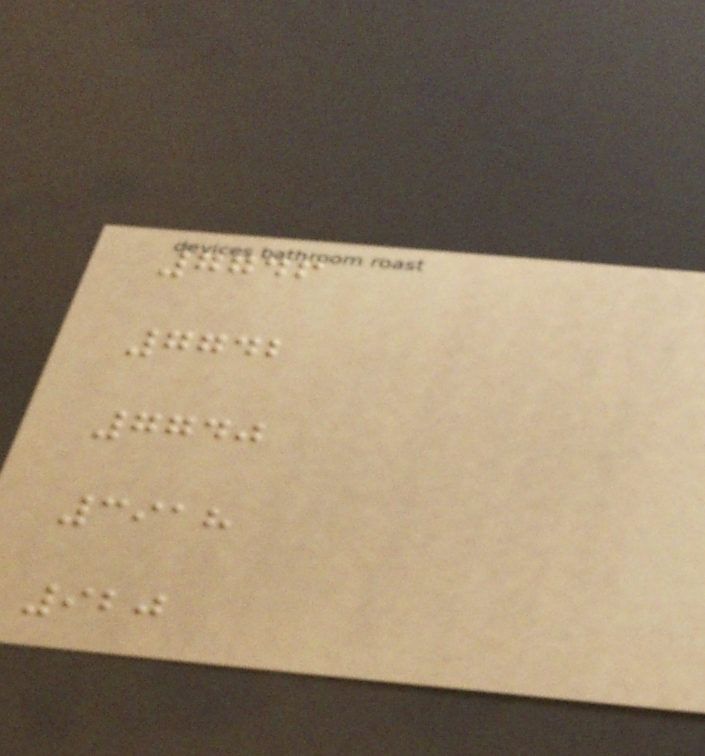7746
7742
7740
3918
920
